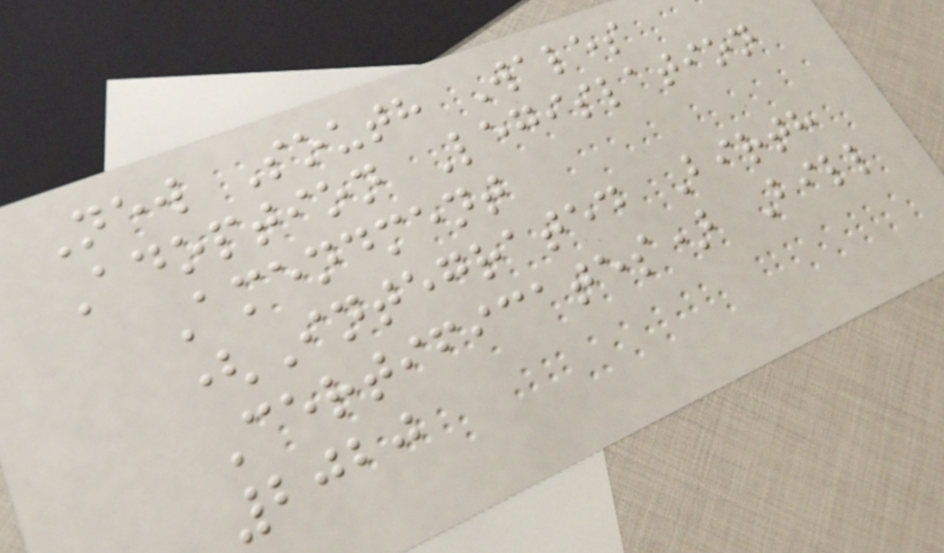New South Wales
Adoption Legislation
Amendment
(Integrated Birth
Certificates) Bill
2020
